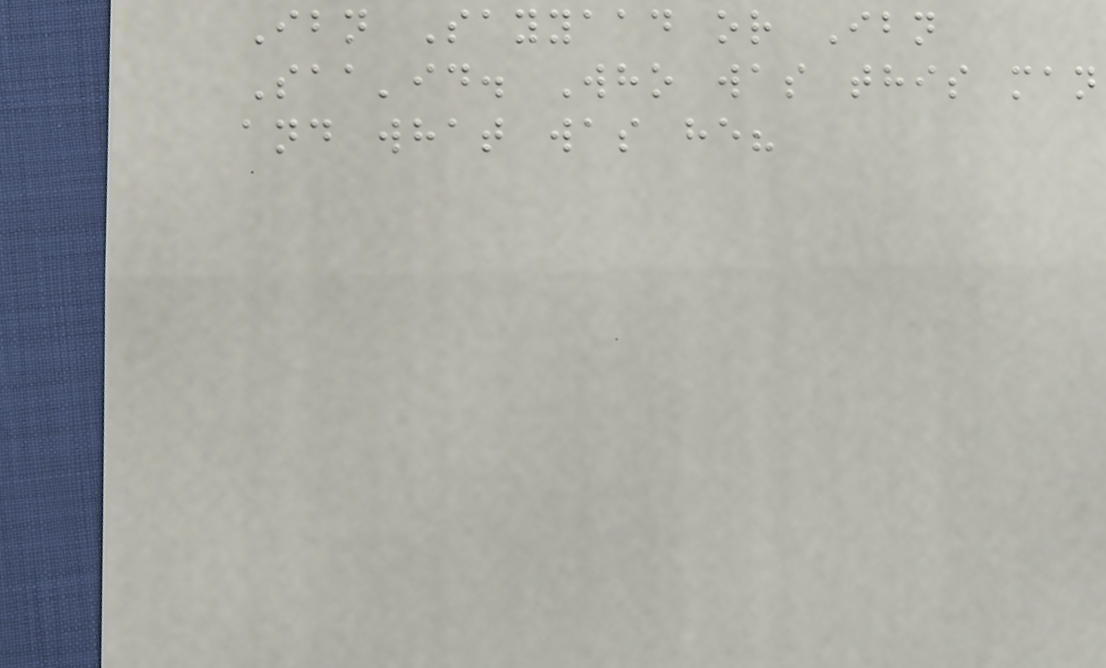Ibn Sayyaad or Ibn
Saa'id. Who was this man
and what was he?
